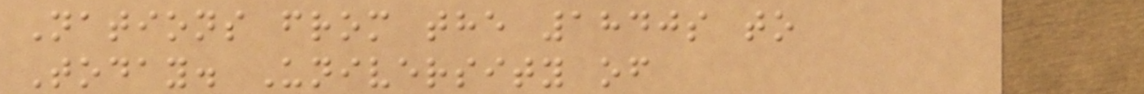Nations from the 1840s to
Today. University of
